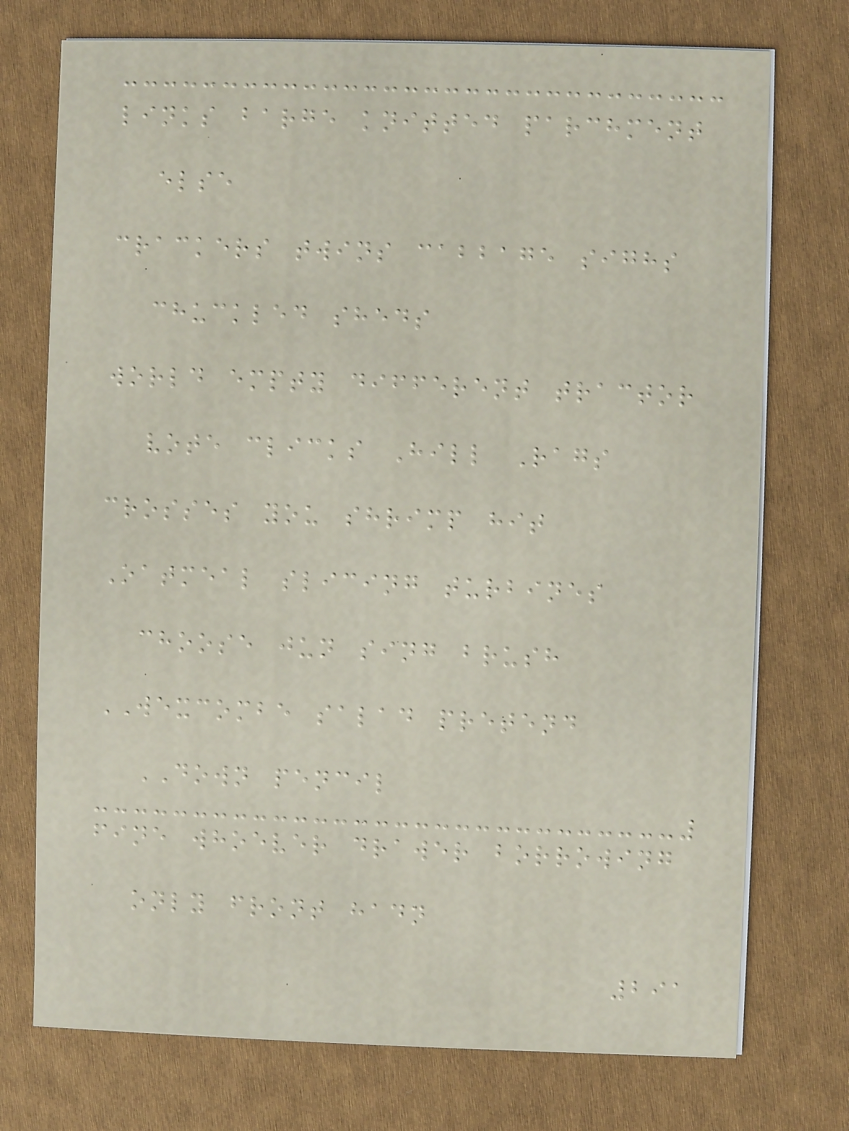links barge knitted parchment
else
crackers twins cabbage sighs
chuckled sheds
world empty different tractor
vote clicks Hill Rags
crosses you shrimp hit
Oatmeal slicing turbines
choose jun sing brush
WEXCOMBE salad pretend
DOWN pencil
fine whoever drawer borrowing
only front hadn
291
